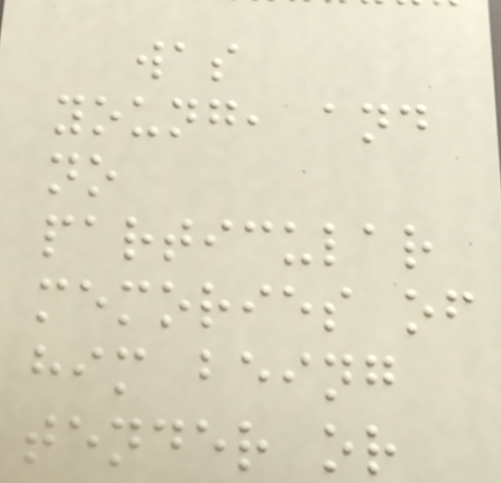was
young, and
no
particular
memories of
him being
tender or
